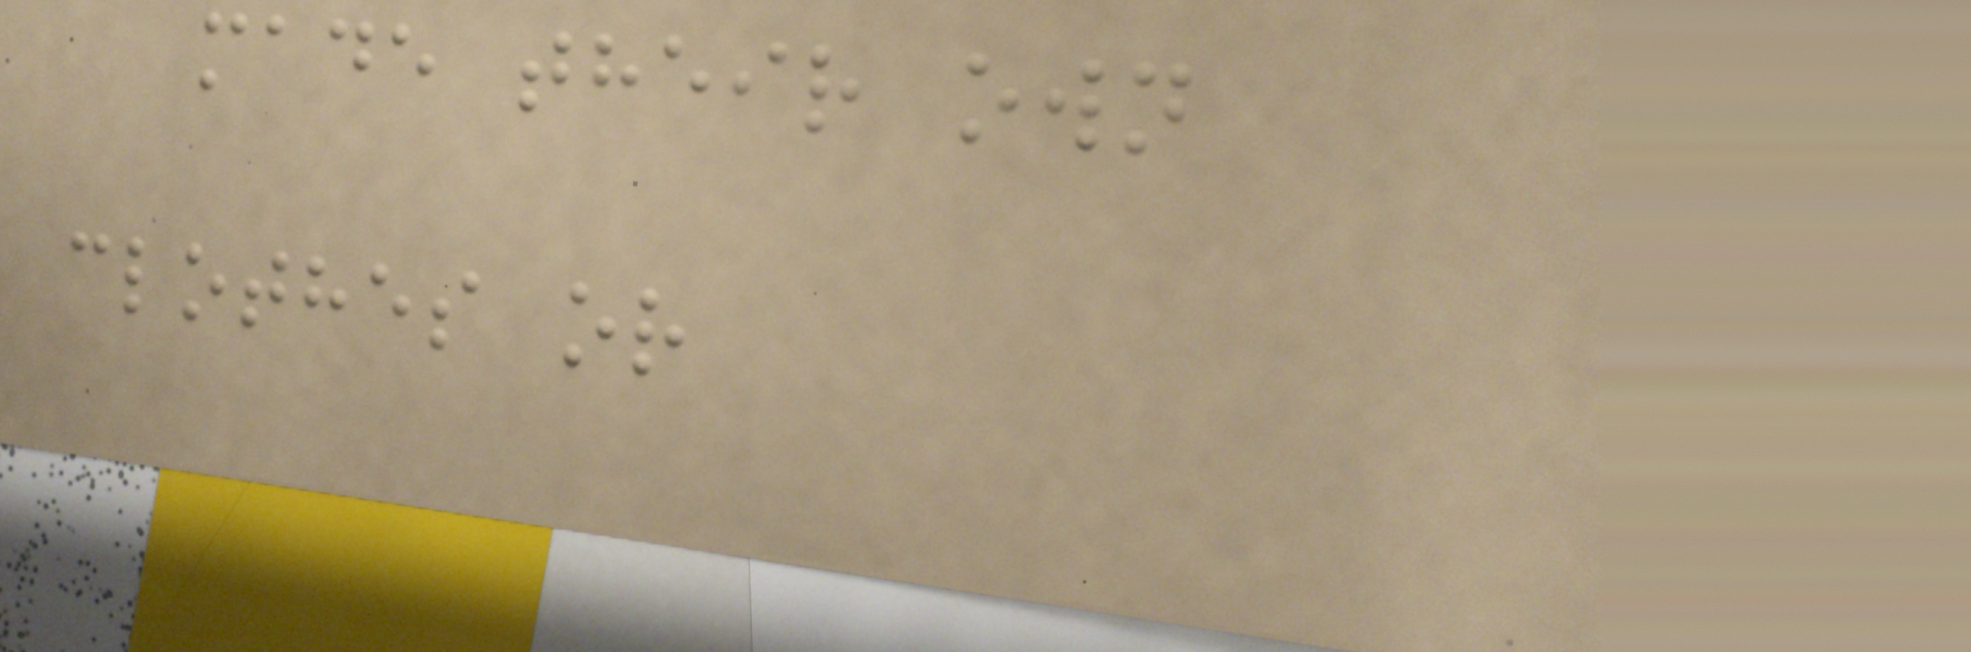made their own
clothes or
